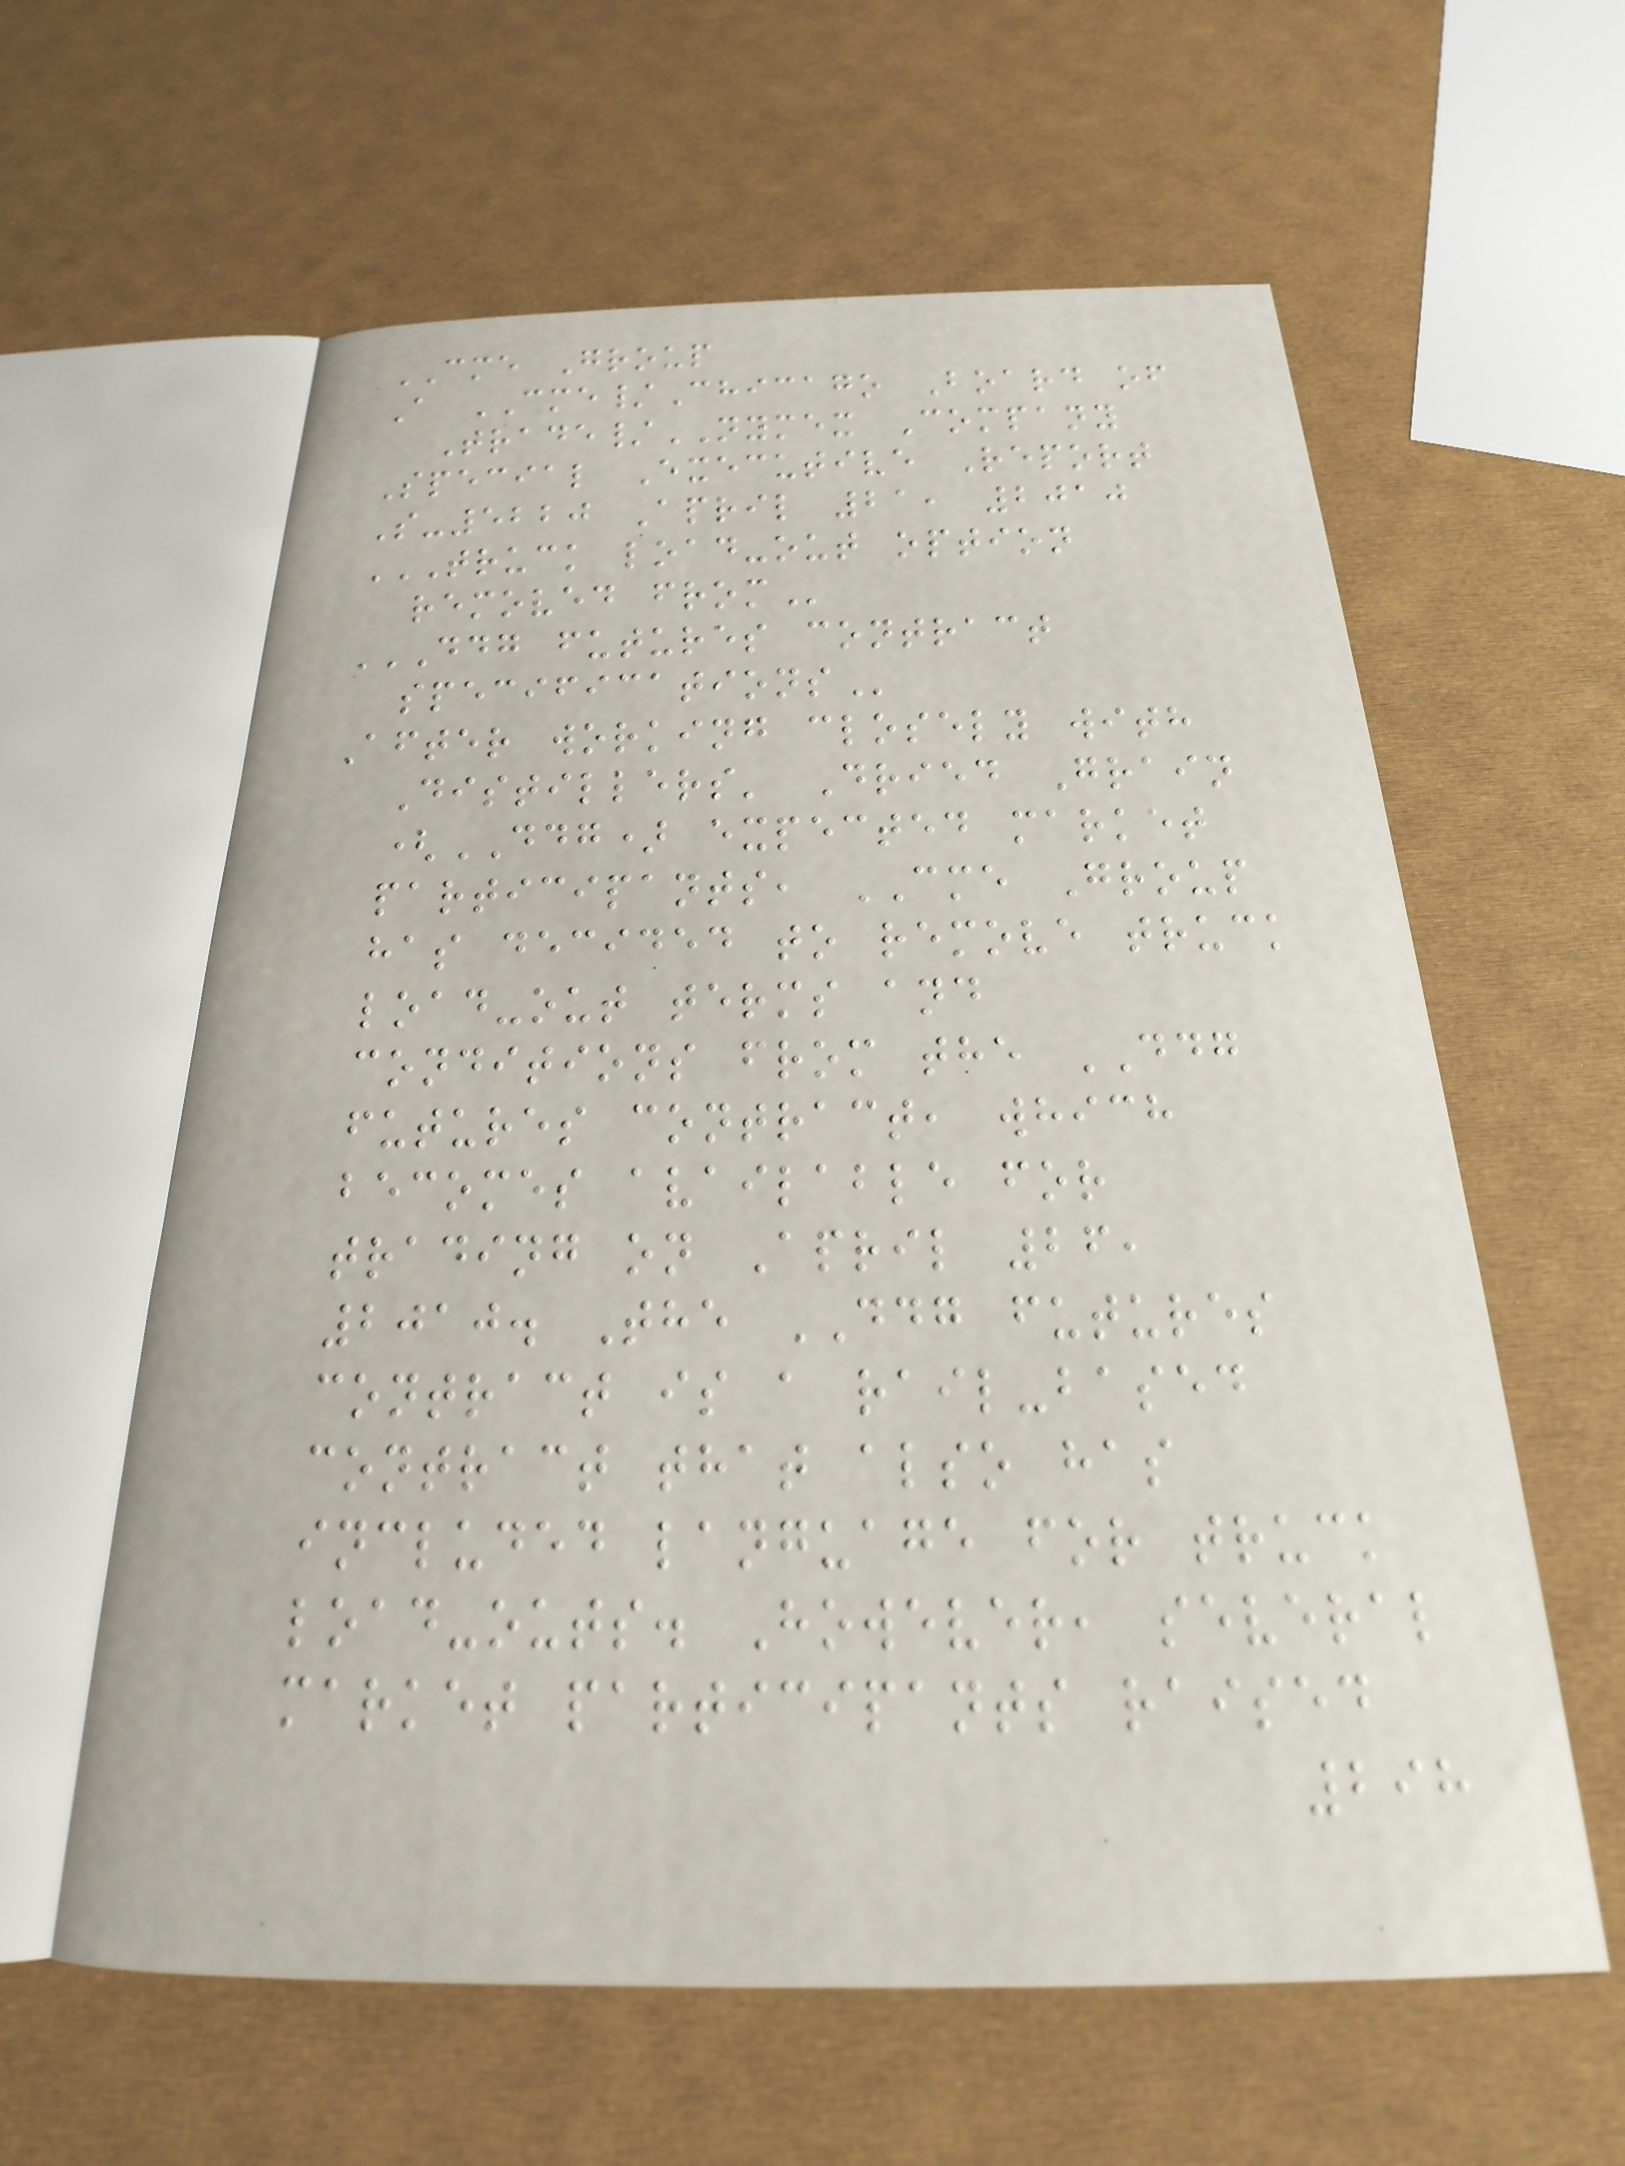CME Group
A CME/Chicago Board of
Trade/NYMEX Company
Special Executive Report
S-5220 April 21, 2010
TRUCK LOAD-OUT OPTION
REMOVED FROM
DDG FUTURES CONTRACT
SPECIFICATIONS
After working closely with
Distillers' Dried Grain
(DDG) expected market
participants, CME Group
has decided to remove truck
load-out terms and
conditions from the DDG
futures contract, which
becomes available for
trading on April 26,
2010. The DDG futures
contract is a rail-based
contract that also has
included language for truck
load-outs. However, several
market participants raised
298
